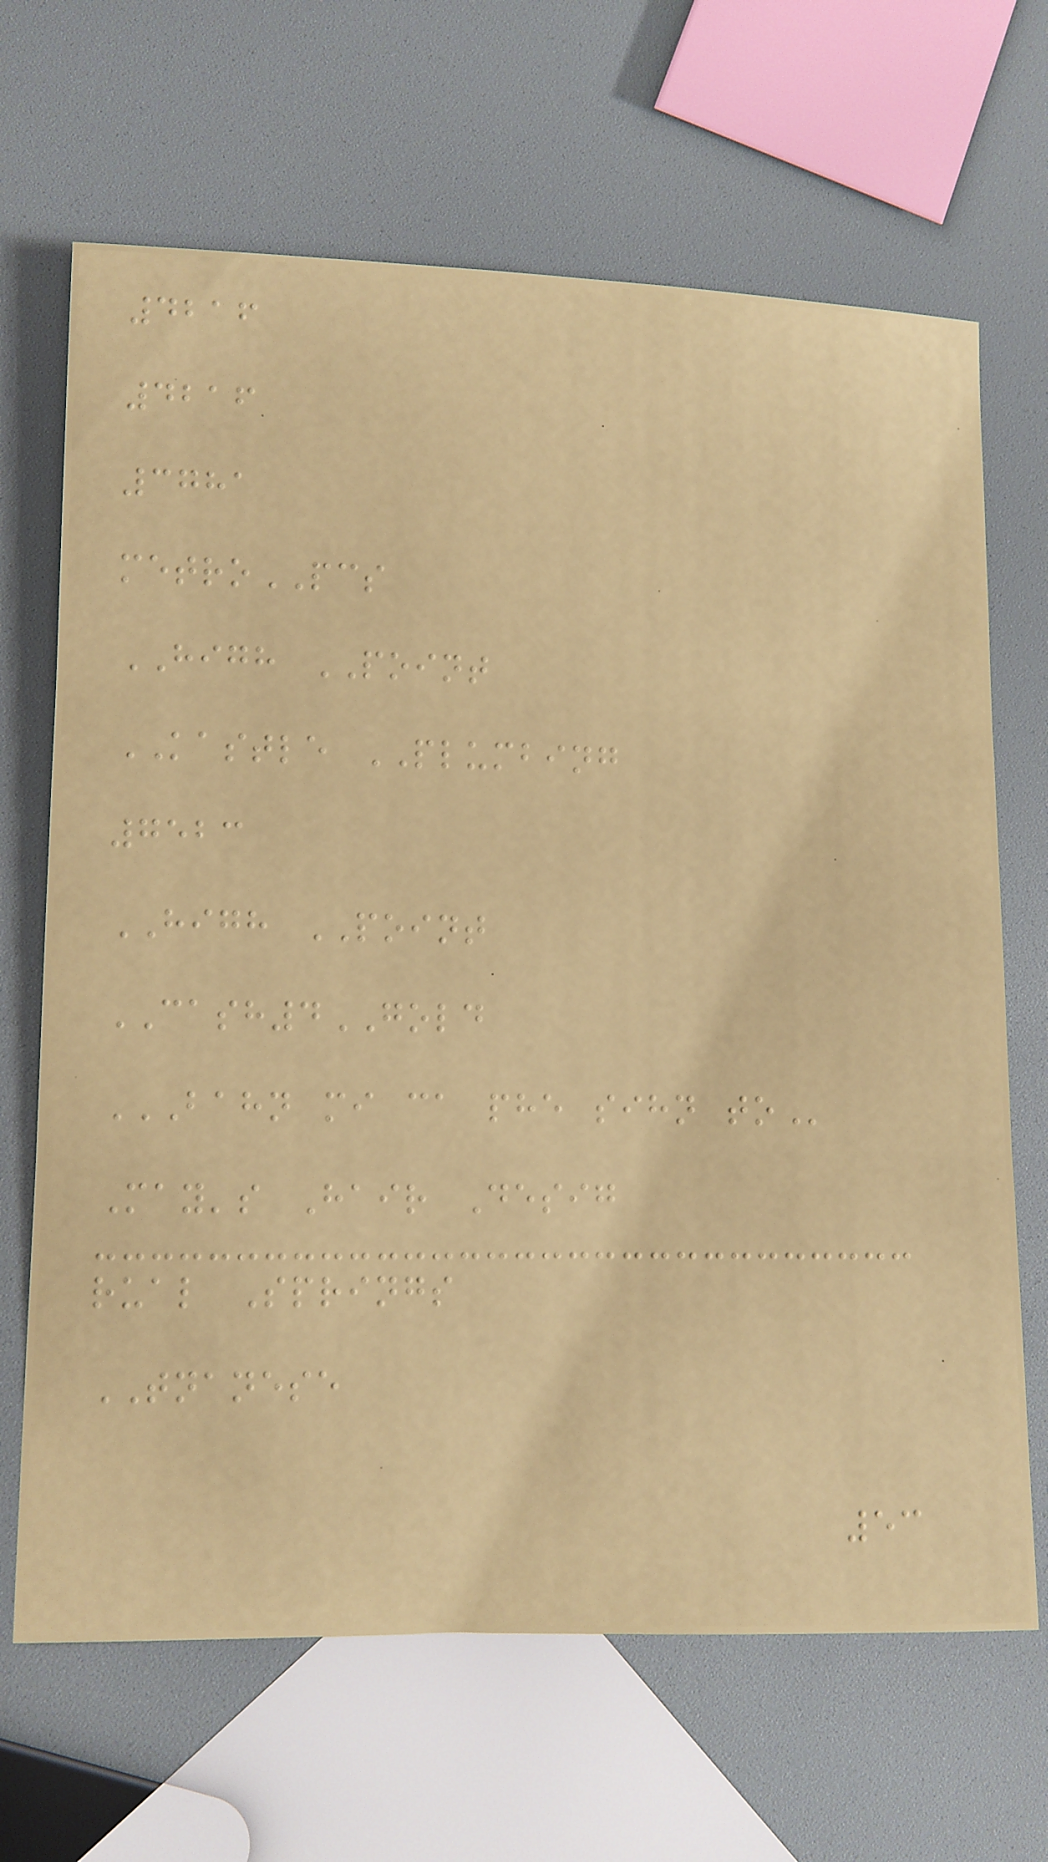4216
4216
3781
metroPCS
HIGH POINT
KASTLE PLUMBING
7523
HIGH POINT
CASH4GOLD
BAHN MI CA PHE SIHN TO
May's Hair Desig
rual Springs
TNANESE
53
